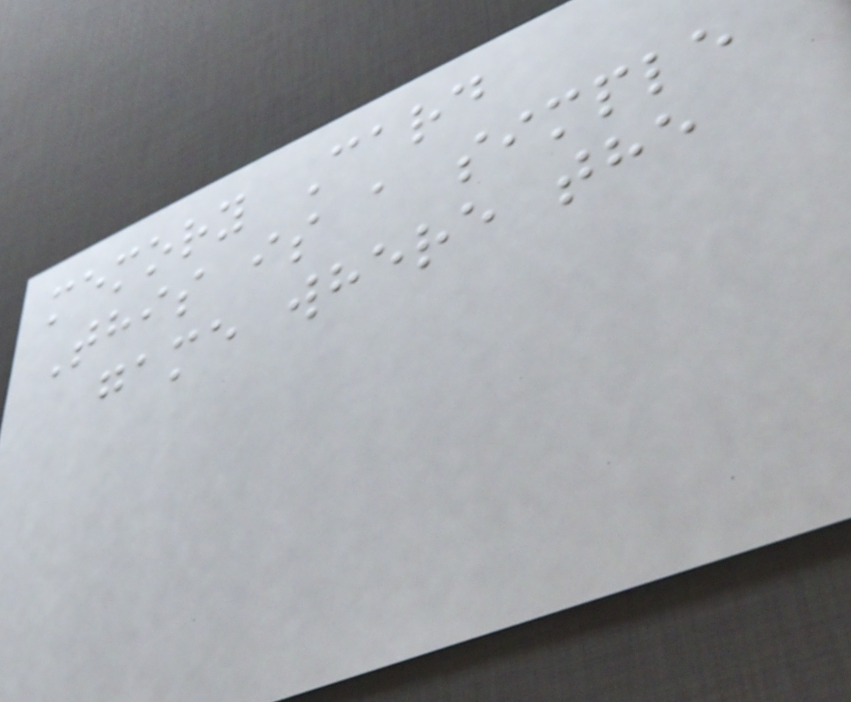memory Card
This is a simple
game where the
